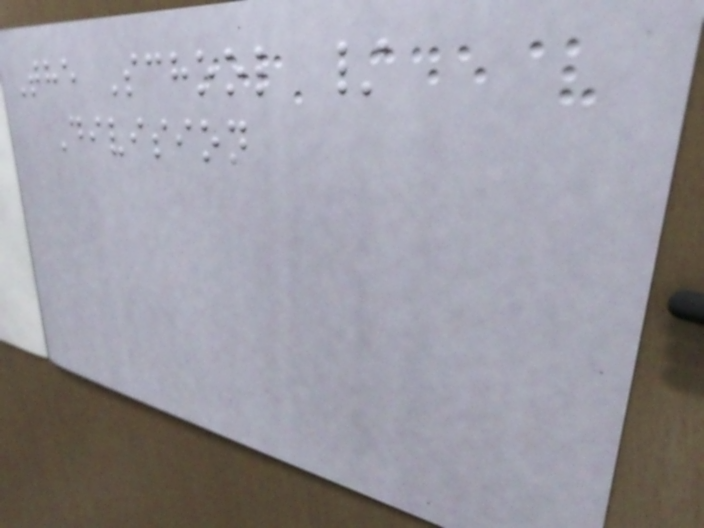The School /
Division
